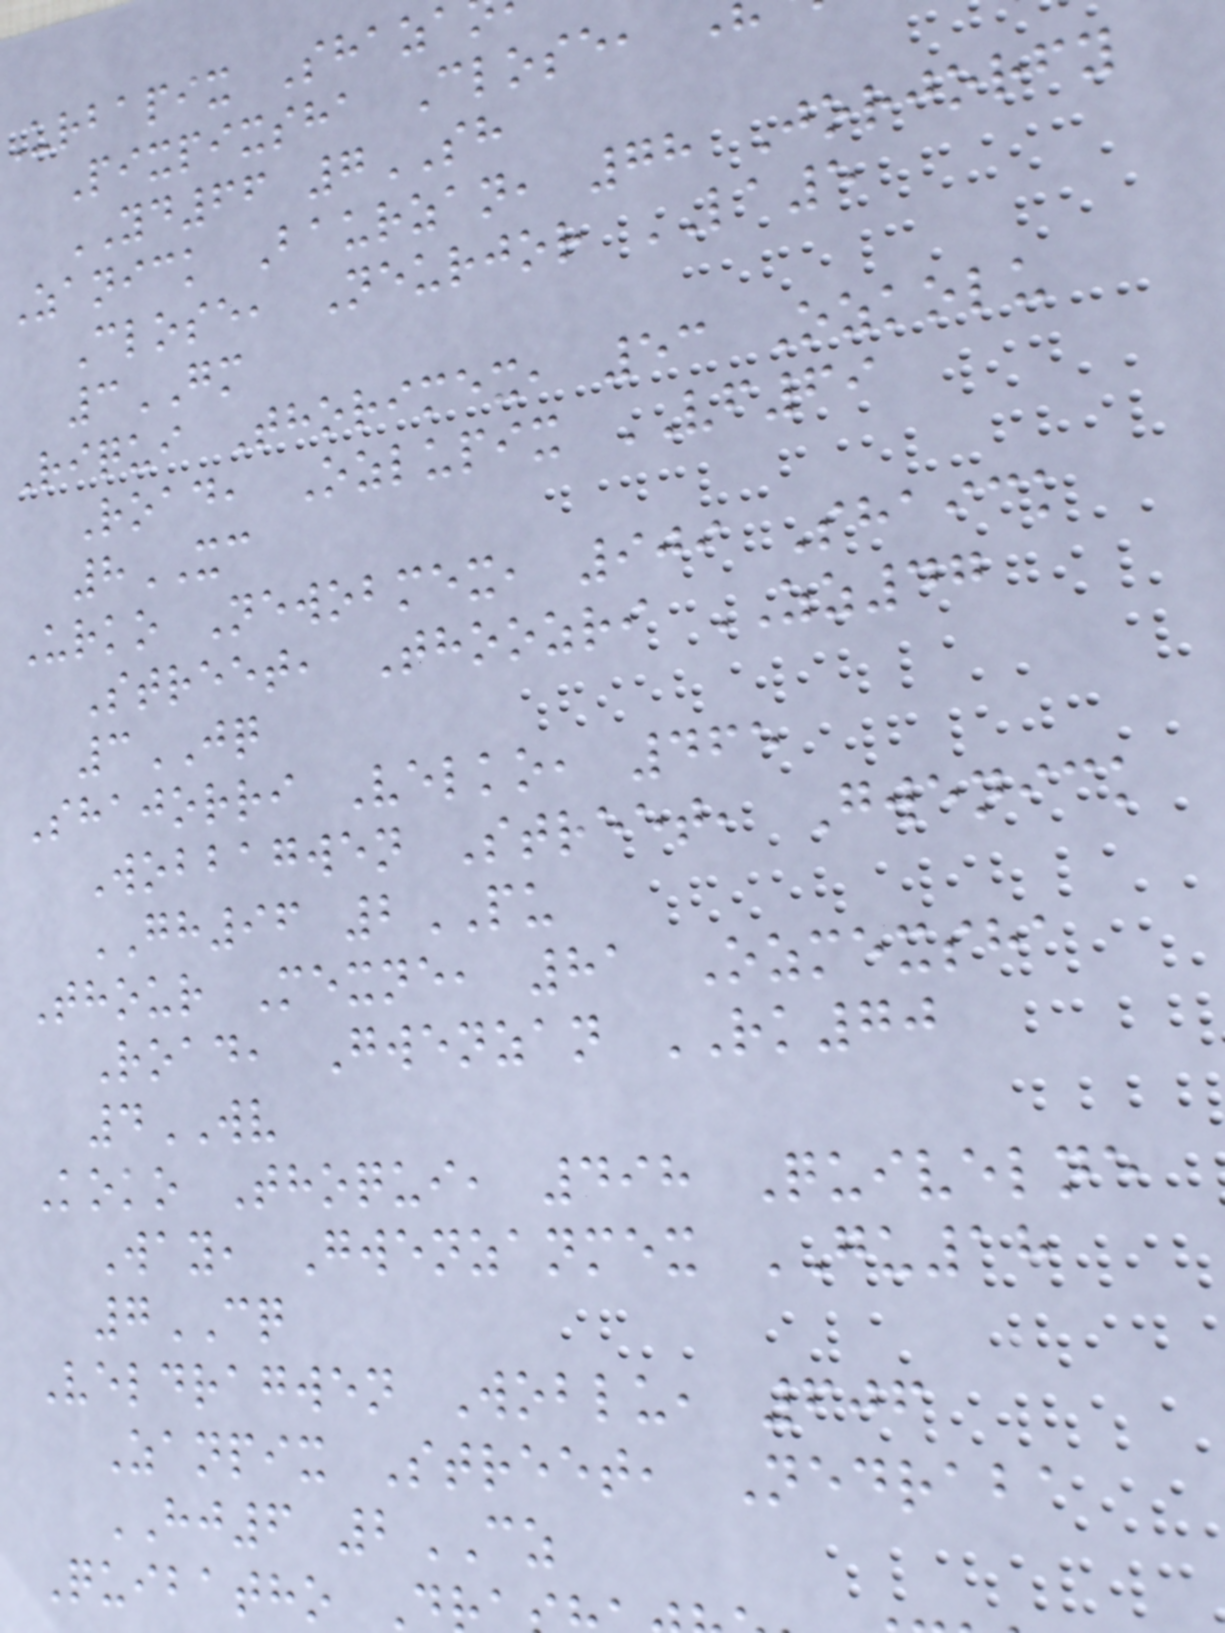Urbapix Shaza
Pixpixsha Close,
YD66 7SH
Zanick Baurzan, 78 Jorjorfy
Close, Neurjor LA5
3GM
Riqui Thorimex, 53 Ozkolu
Road, Ozlupix VF69
8XC
Urko Newobmex, 909 Shaick
Street, Thoozri ZZ47
3JQ
Shajorri Velko, 465
Wobbagwen Street, Gwenick
GH96 2PU
Thour Mexne, 81 Ozmexsha
Road, Gwenzan RK70
4WV
Koko Thoqui, 498 Quivelne
Way, Gwenzanmex GU18
7CQ
Veldragwen Woblu, 606
Zanpix Street, Nedraba
HJ6 2CZ
Quibatho
